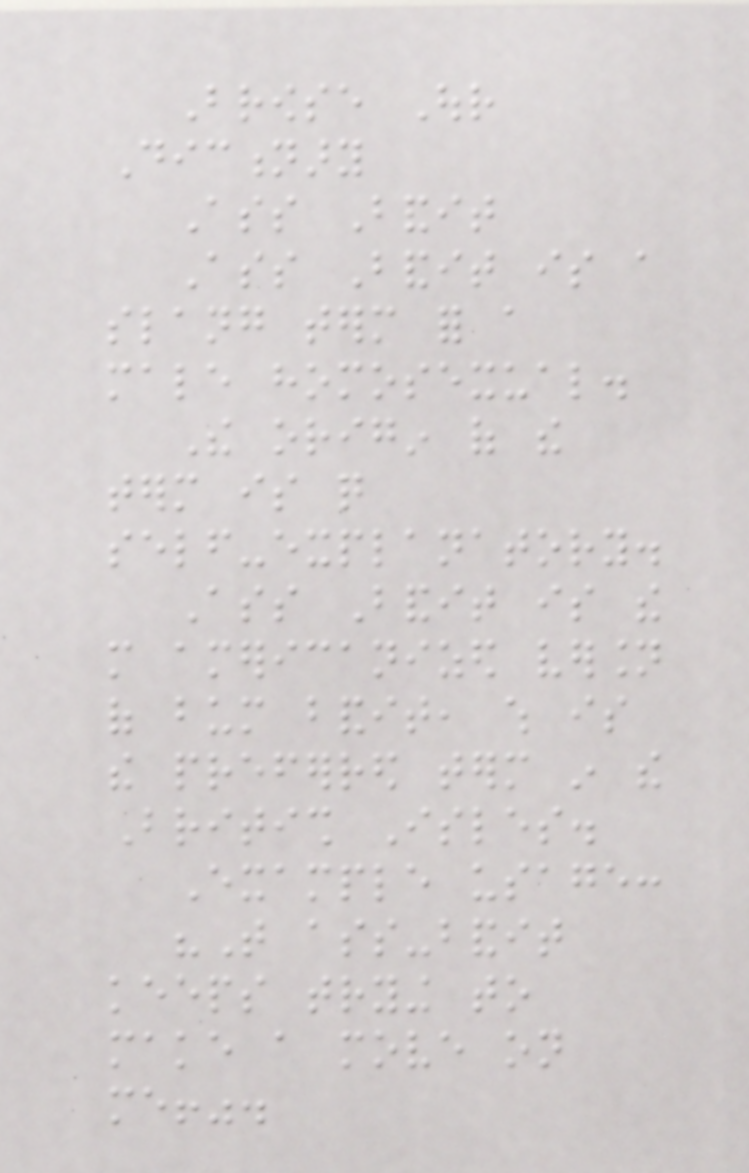Browse Our
Dictionary
Ass Bandit
Ass Bandit is a
slang term for a
male homosexual.
The origin of the
term is quite
self-explanatory.
Ass Bandit is the
more americanized version
of bum bandit, which is
the preferred term in the
British Isles.
Example usage:
"That ass-bandit
keeps trying to
make a move on
me!".
